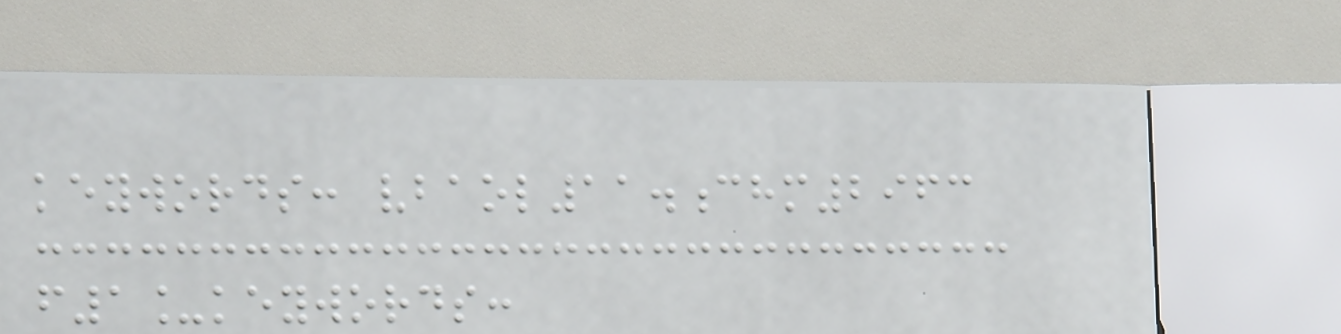keywords: vbaol11.chm2963
f1_keywords:
